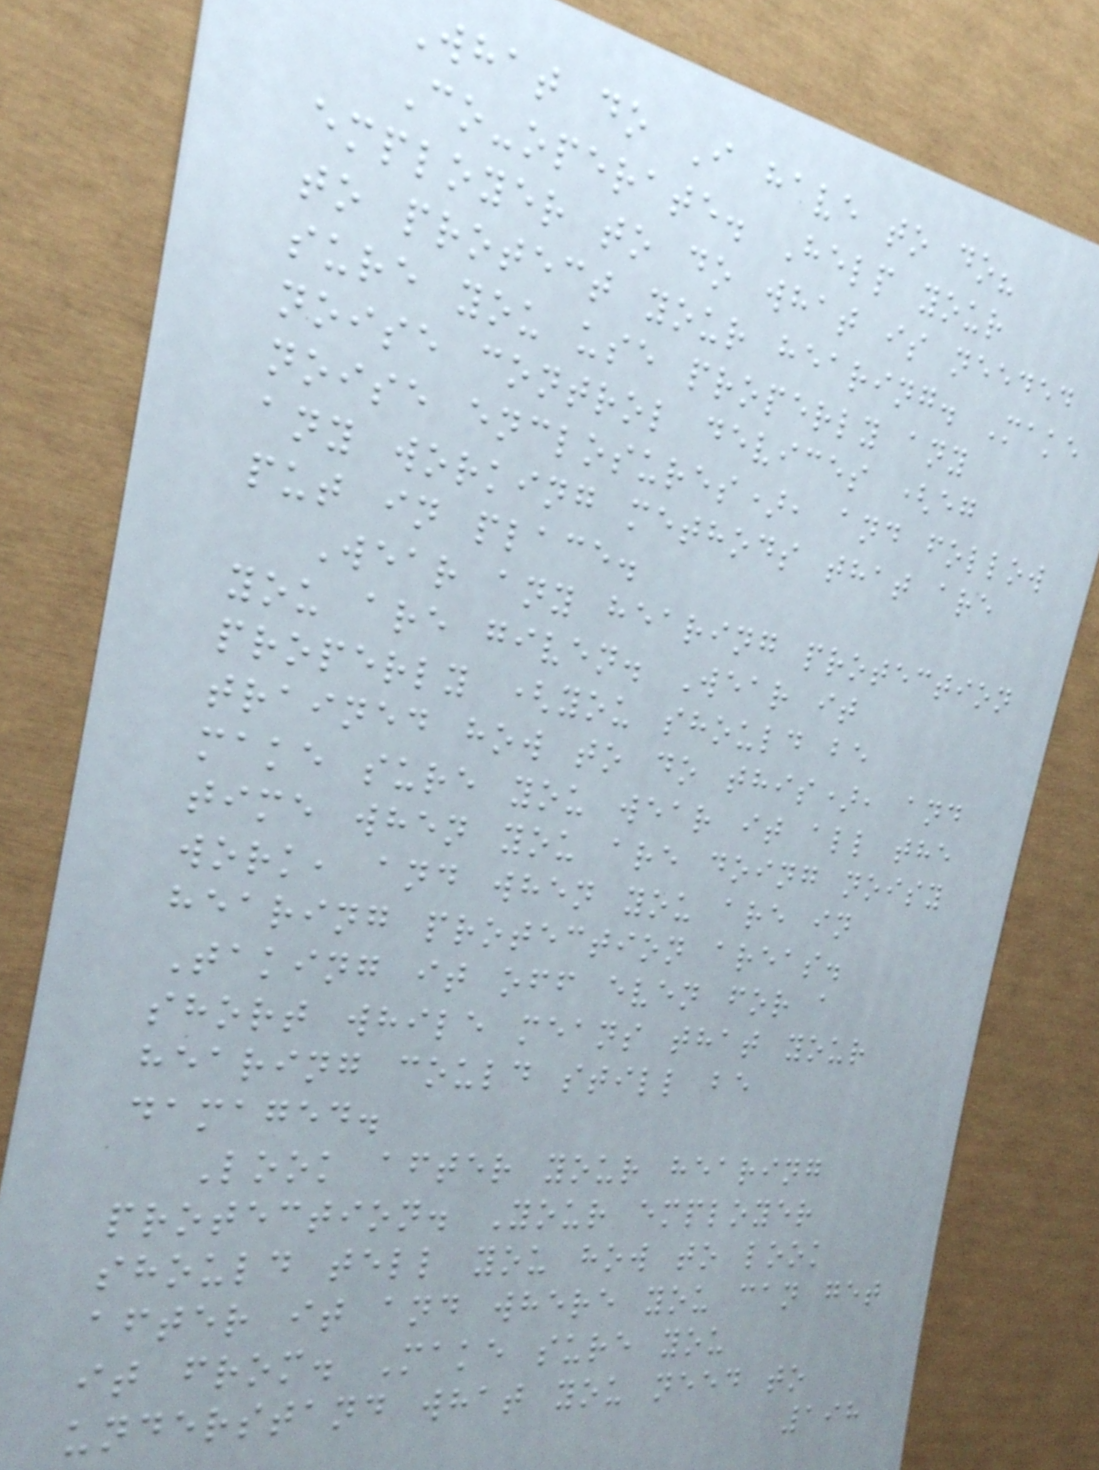What do I have to do?
Co-operate. Help your
employer to do what is needed
to protect your hearing. Make
sure you use properly any
noise control devices (eg
noise enclosures), and follow
any working methods that are
put in place.
Wear any hearing protection
you are given. Wear it
properly (you should be
trained how to do this), and
make sure you wear it all the
time when you are doing noisy
work, and when you are in
hearing protection areas.
Taking it off even for a
short while means that your
hearing could still be
damaged.
Look after your hearing
protection. Your employer
should tell you how to look
after it and where you can get
it from. Make sure you
understand what you need to
198
